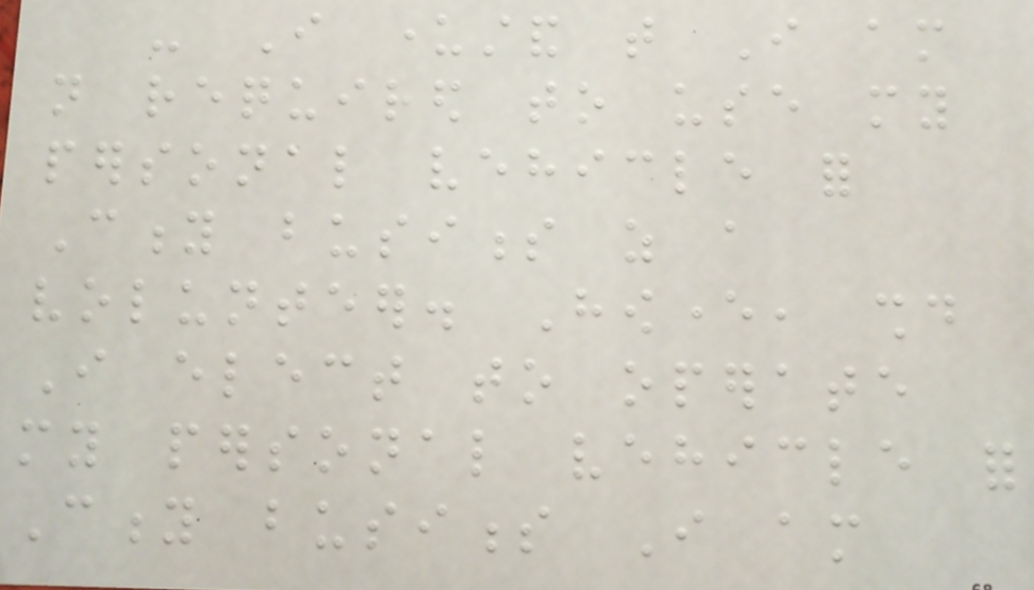- I understand that I am
not required to use my
personal vehicle for
City business as a
volunteer. However, should
I elect to operate
my personal vehicle for
City business I am
